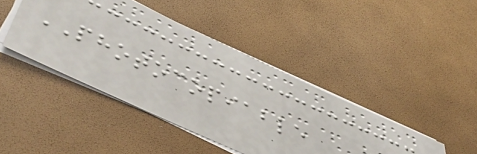PHOTOCOPIABLE
